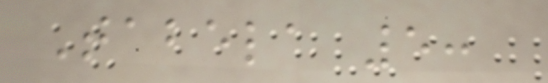Tabela 5:
